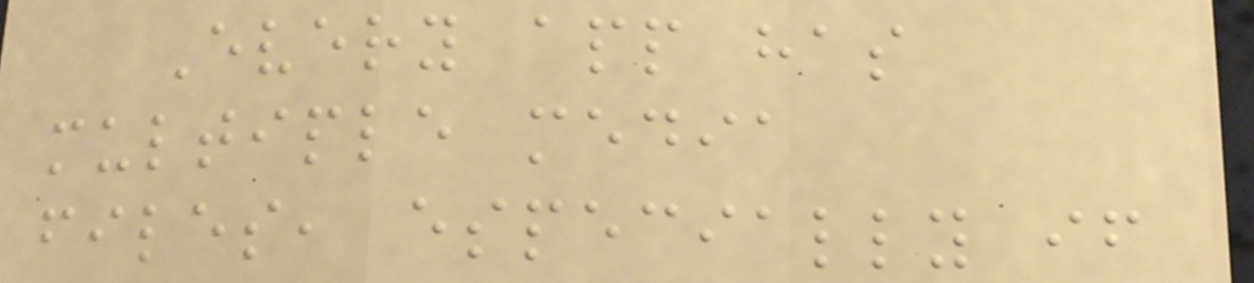Every app has
multiple media
files, especially if
